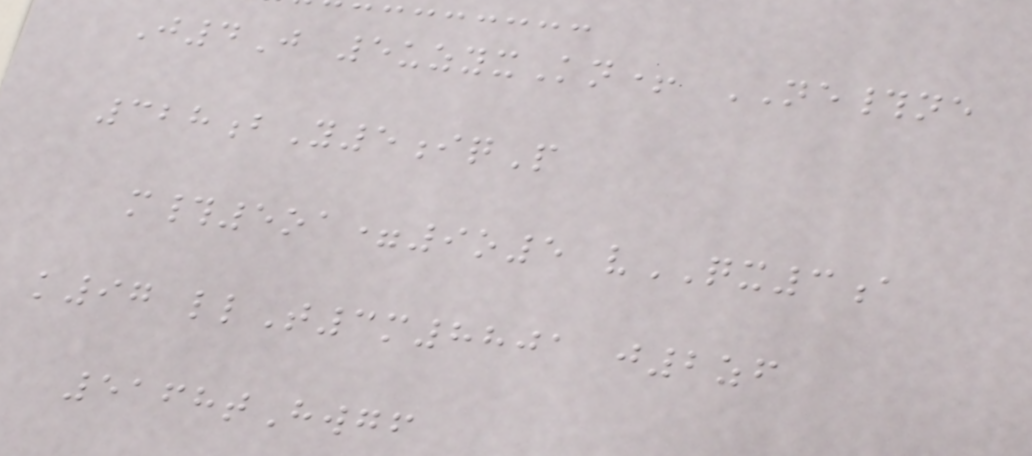J4J 5uzyxKn+ NE#ne
328bY5iqP
m#5oa=9o5 vQX3a
k97 llT3m8801 j2zf
5168tHwgf
